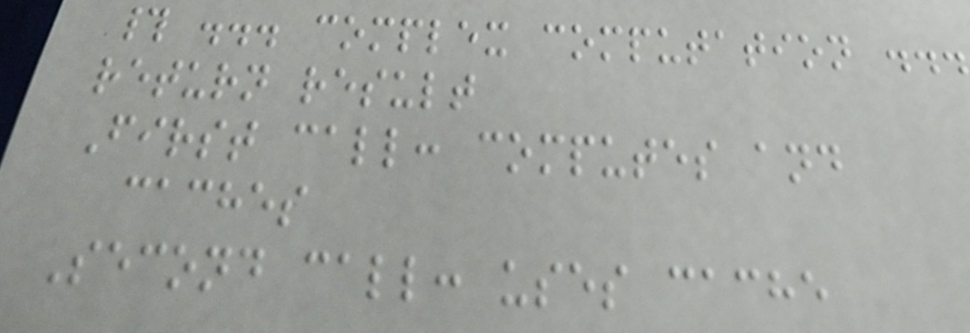# ... complex computation ...
return result
First call: computes and
caches
Second call: uses cache
